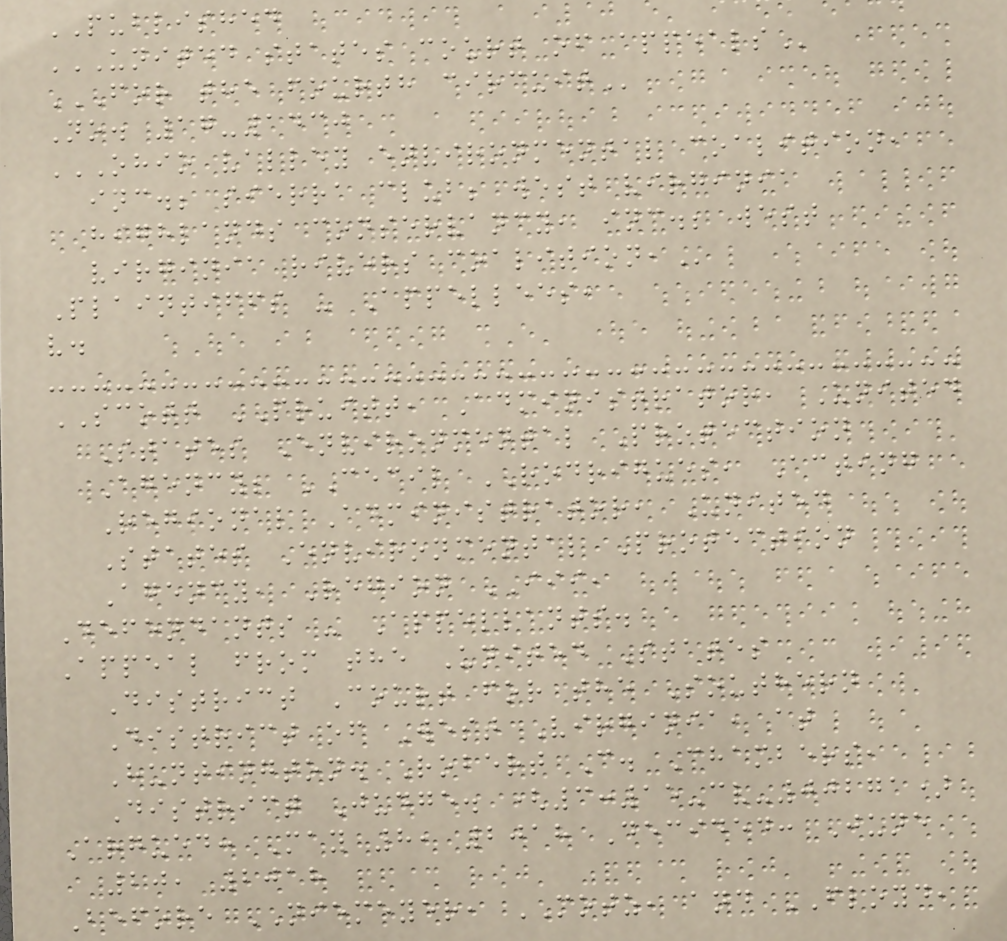PUBLISHED
UNITED STATES COURT OF APPEALS
FOR THE FOURTH CIRCUIT
No. 17-1430
OHIO VALLEY ENVIRONMENTAL COALITION,
INC.; SIERRA CLUB; WEST VIRGINIA
HIGHLANDS CONSERVANCY, INC.; WEST
VIRGINIA RIVERS COALITION,
Plaintiffs - Appellees,
v.
SCOTT PRUITT, Administrator, United
States Environmental Protection
Agency; CECIL RODRIGUES, Acting
Regional Administrator, United
States Environmental Protection
Agency, Region III,
Defendants - Appellants.
Appeal from the United States
District Court for the Southern
District of West Virginia, at
Huntington. Robert C. Chambers,
District Judge. (3:15-cv-00271)
Argued: May 8, 2018 Decided: June
20, 2018
Before NIEMEYER, MOTZ, and FLOYD,
